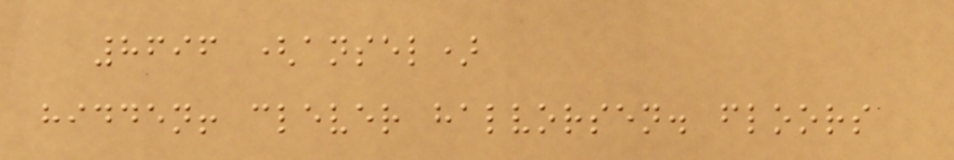8696 (ansel)
hidden! clever halvorsen. floors
